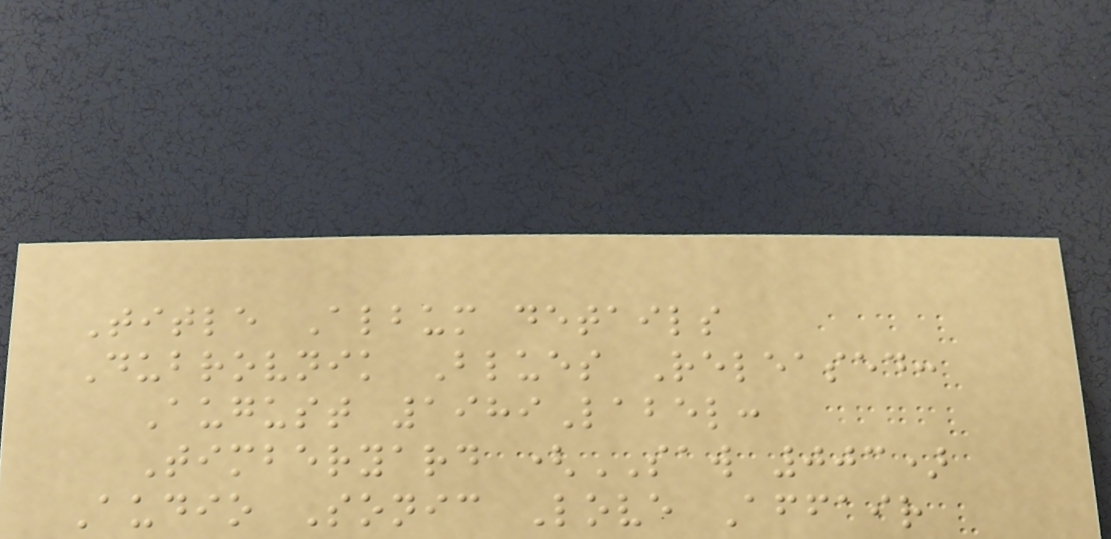Title Album details
Dubrovnik Blues Released:
August 1989Label:
Timberyard (SAW 003)
Audio Sonic Love Affair
